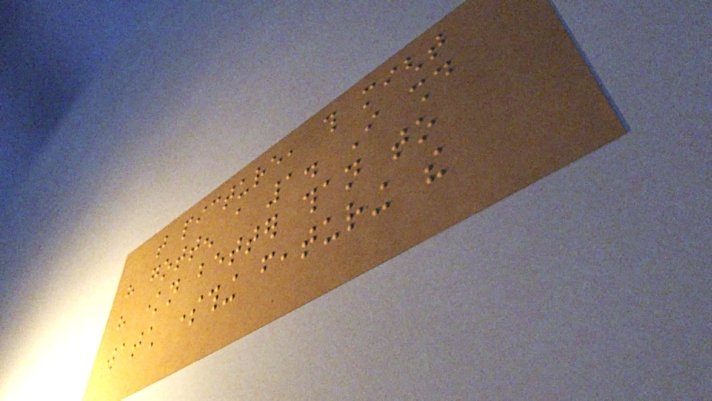that picture, this might
have gotten a 1. I should
have known better than to
watch something featuring the
